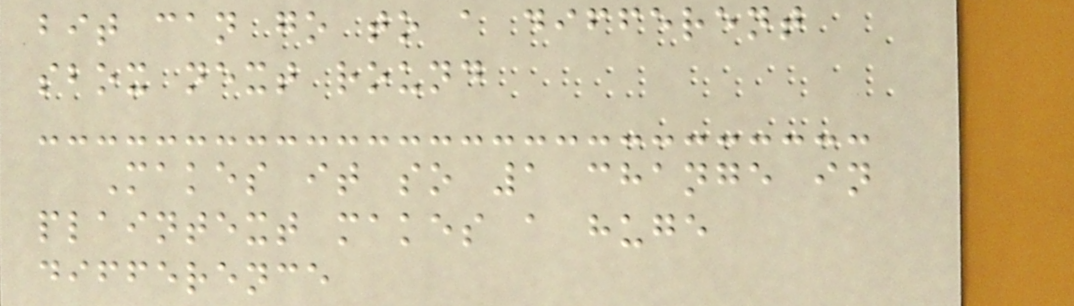bit can go to a different
sbox next round
Makes it so 1 change in
plaintext makes a huge
difference
